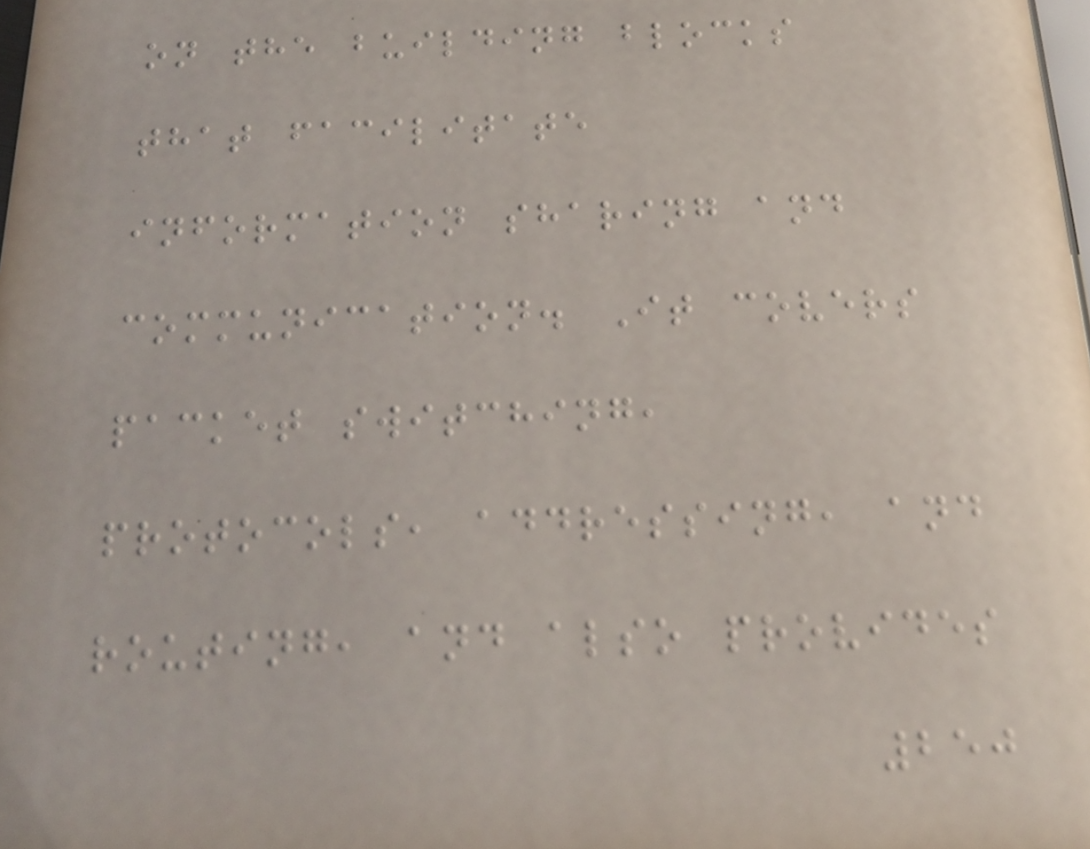on the building blocks
that facilitate
information sharing and
communication. It covers
packet switching,
protocols, addressing, and
routing, and also provides
250
